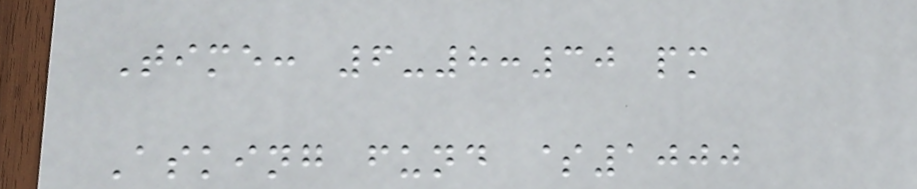Time: 6-8:30 pm
Asking fund $1000
